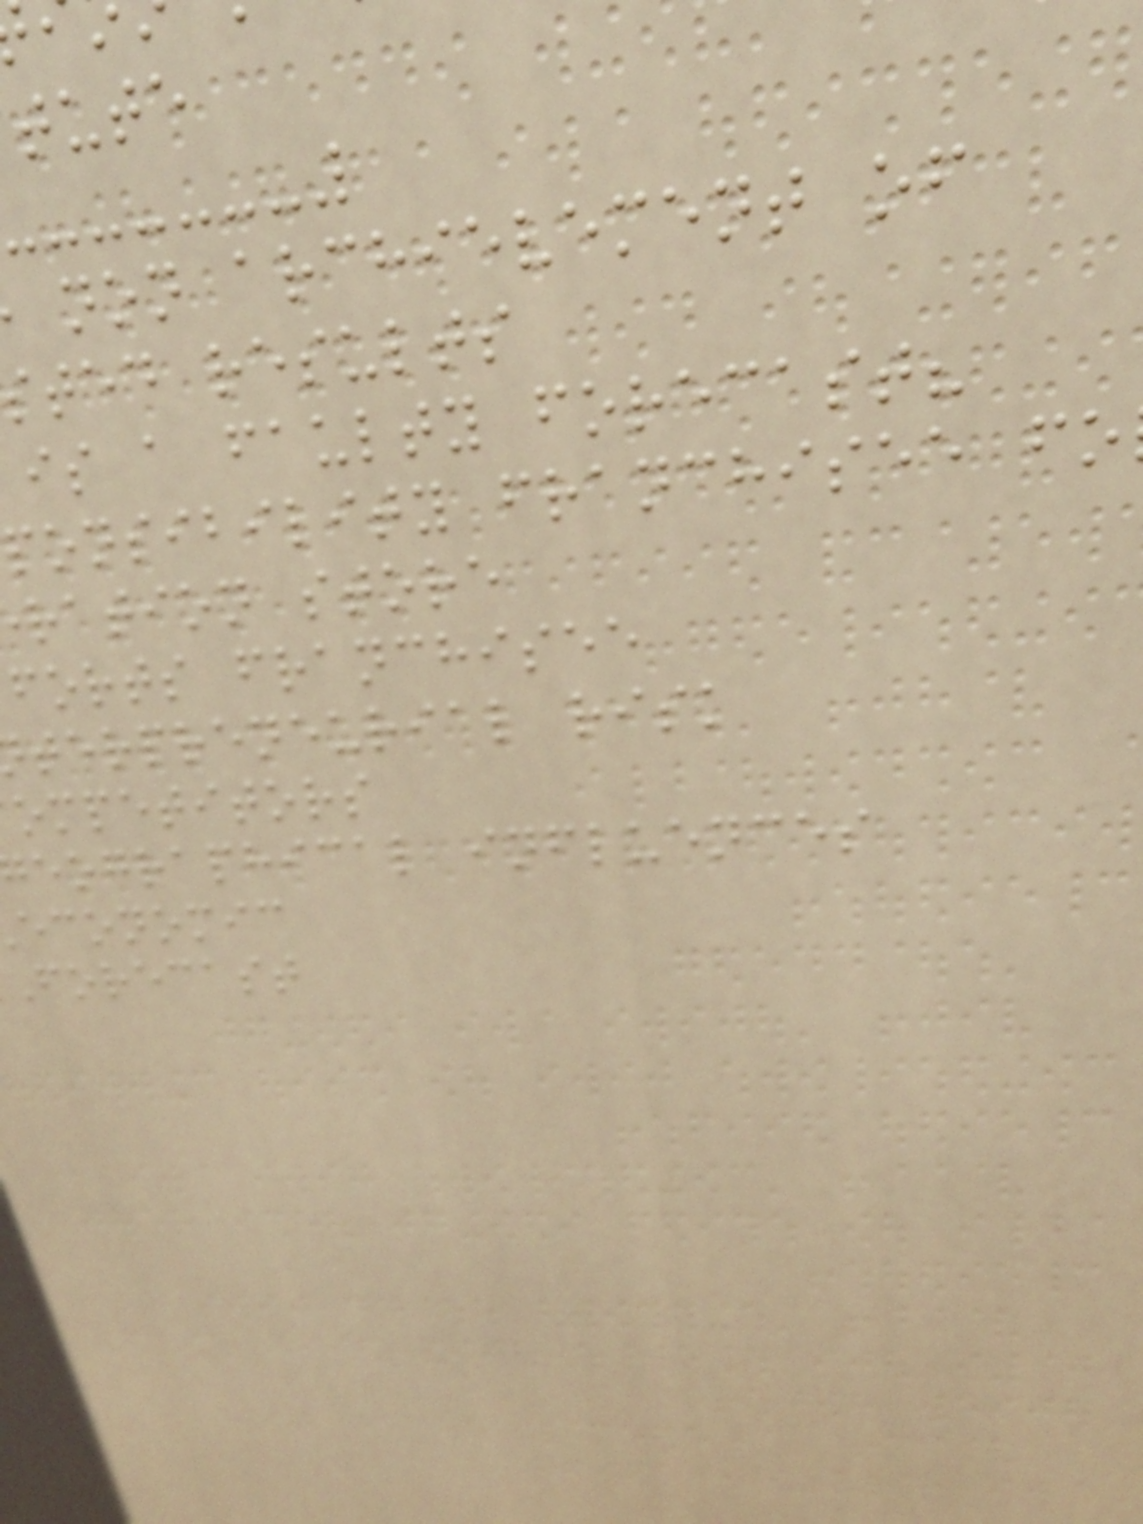tute
non archievement of
ted results
is a faulty forecast?
ponsibility franchisee fo
ration store
forts franchisee
terpreneurial risk
ompetitors
eographical influences
economic
forecast
